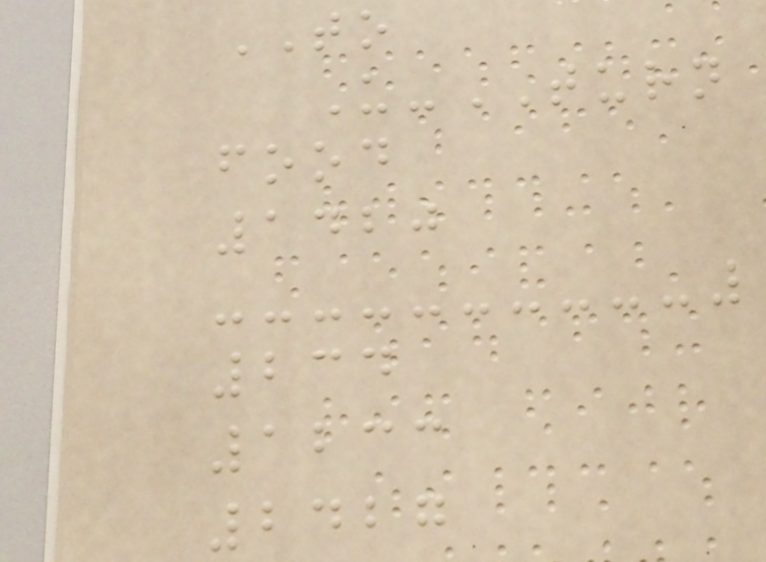TO
U-TURN
food
1420
234
1233
2427
